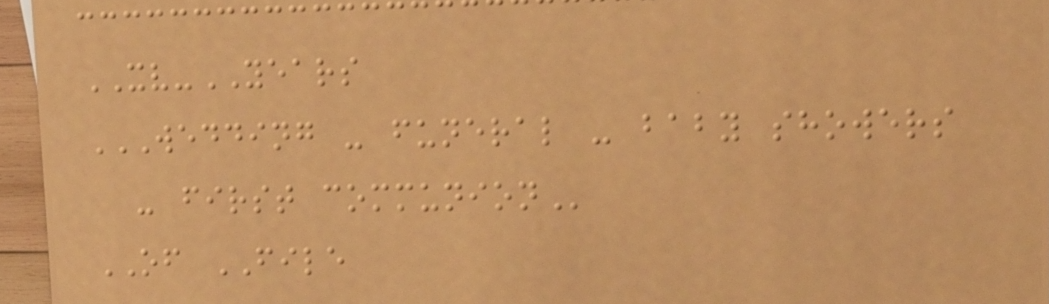XV-YEARS
WEDDING - FUNERAL - BABY SHOWERS
- FIRST COMMUNION
OF FILE
